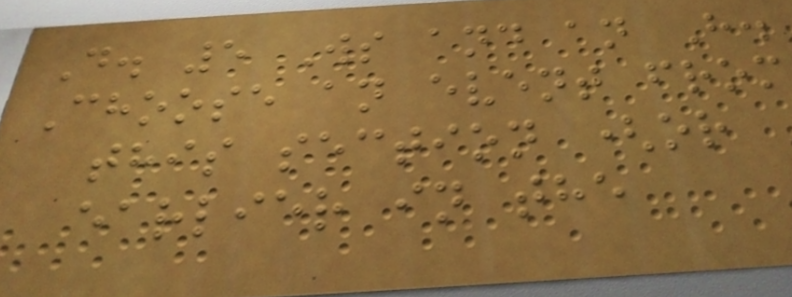D. 5 Ws and an H.
Choose an event from
this section (or
earlier in the
